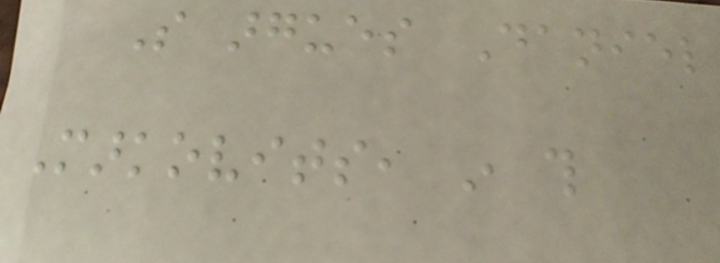So argues Daniel
Markovits, in this
